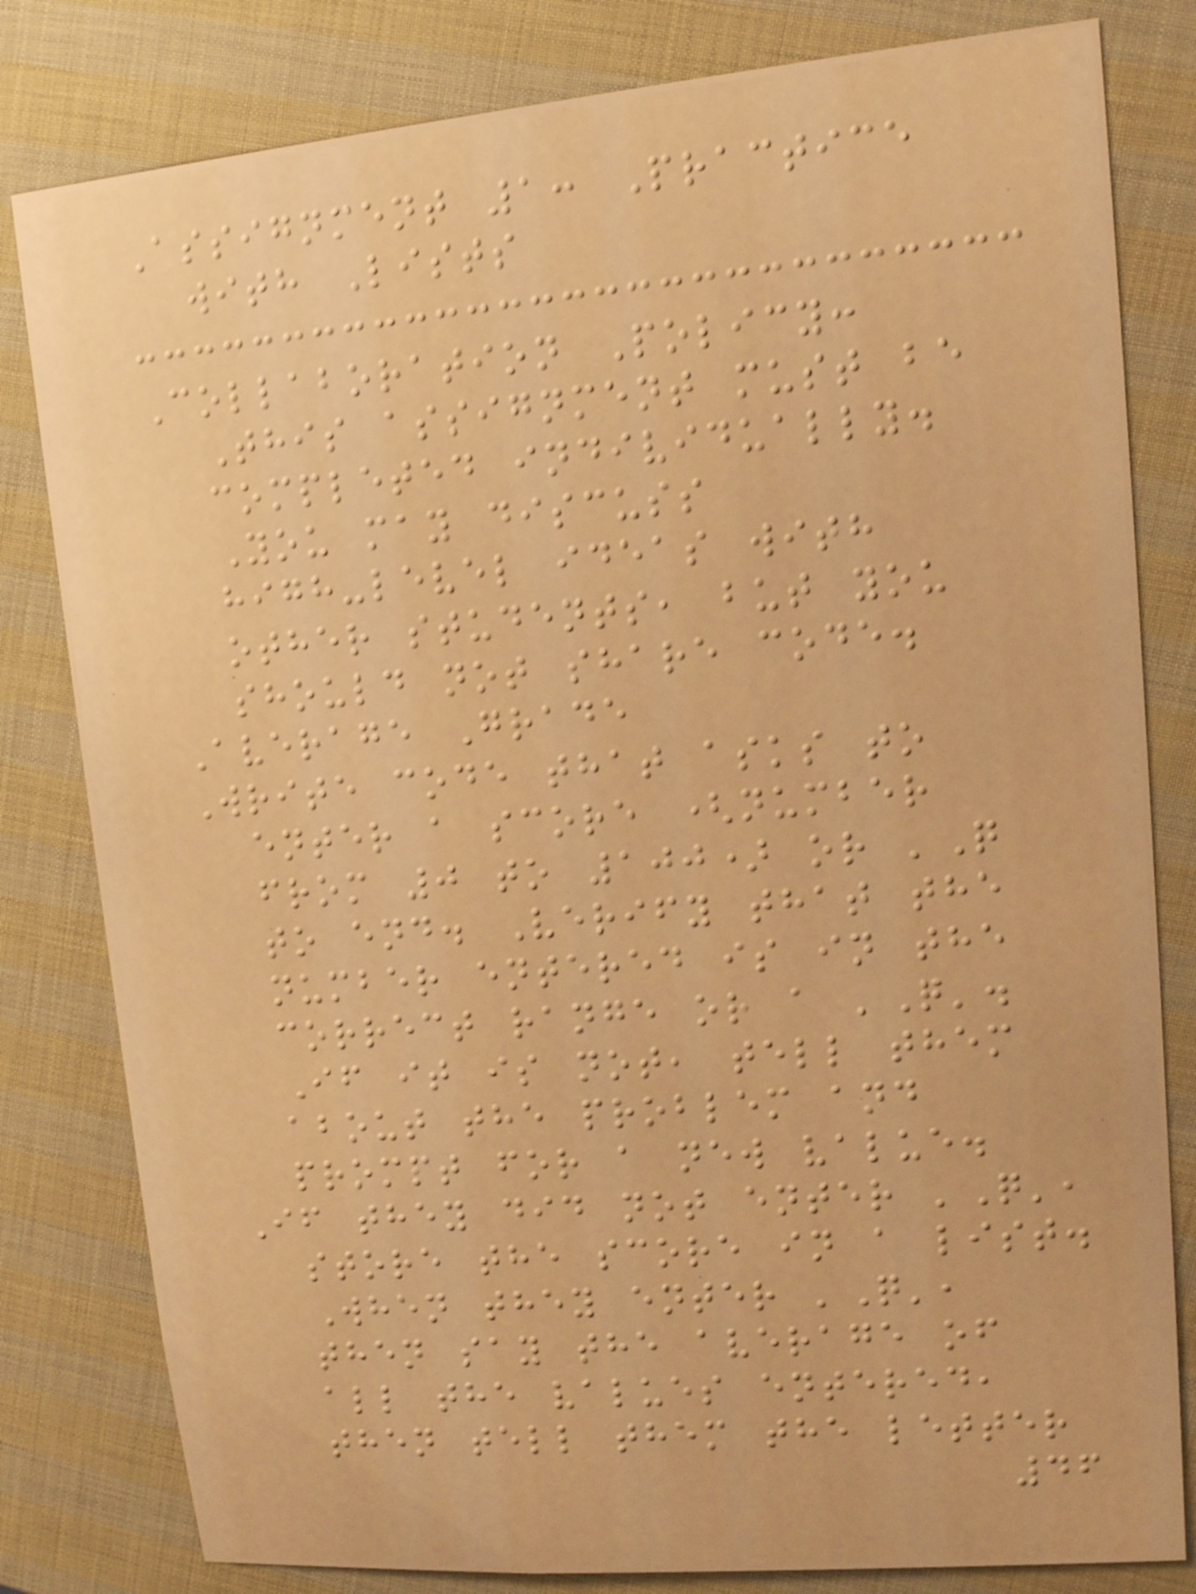Assignment 1: Practice
with Lists
Collaboration Policy:
This assignment must be
completed individually.
You may discuss
high-level ideas with
other students, but you
should not share code.
Average Grade
Write code that asks to
enter a score (number
from 0 to 100) or 'Q
to end. Verify that the
number entered is in the
correct range or a 'Q'.
If it is not, tell them
about the problem and
prompt for a new value.
If they did not enter 'Q',
store the score in a list.
When they enter 'Q',
then say the average of
all the values entered,
then tell them the letter
46
